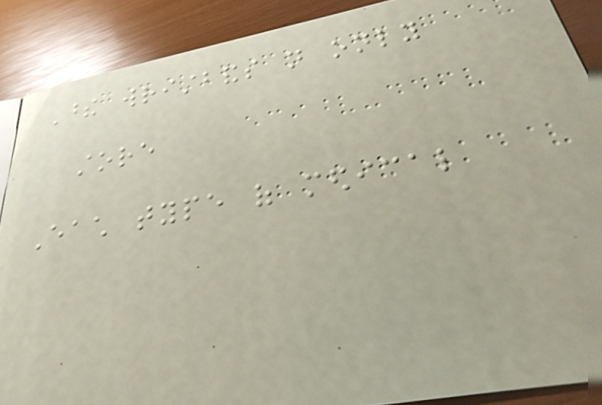These wristbands not only
store
Each type of medical
